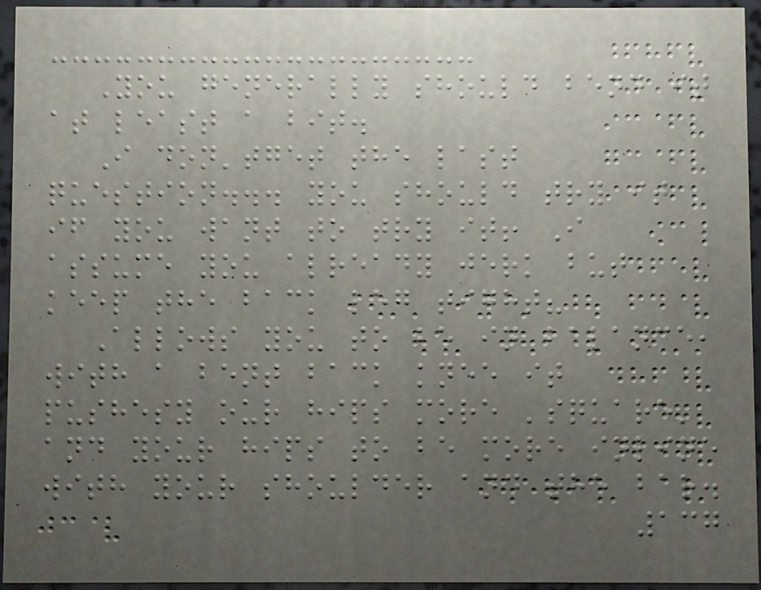You generally should bend it
at least a bit.
I don'tget the last
question... you should try it
if you want to try it! I
assume you already jerk but
keep the back leg tight?
Allows you to be in balance,
with a bent back knee it
pushesy our hips more 'square'
and your hips to be more inline
with your shoulder and the bar.
137
